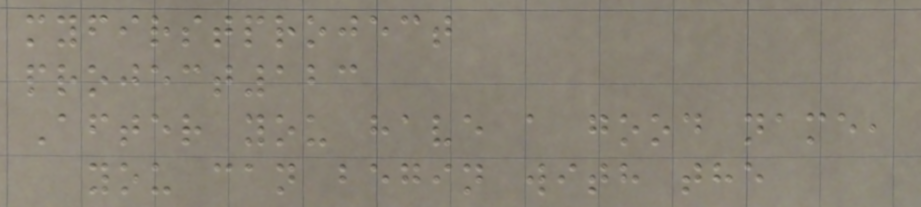myfirstproject
project123
After you have a good name,
you can begin with the
